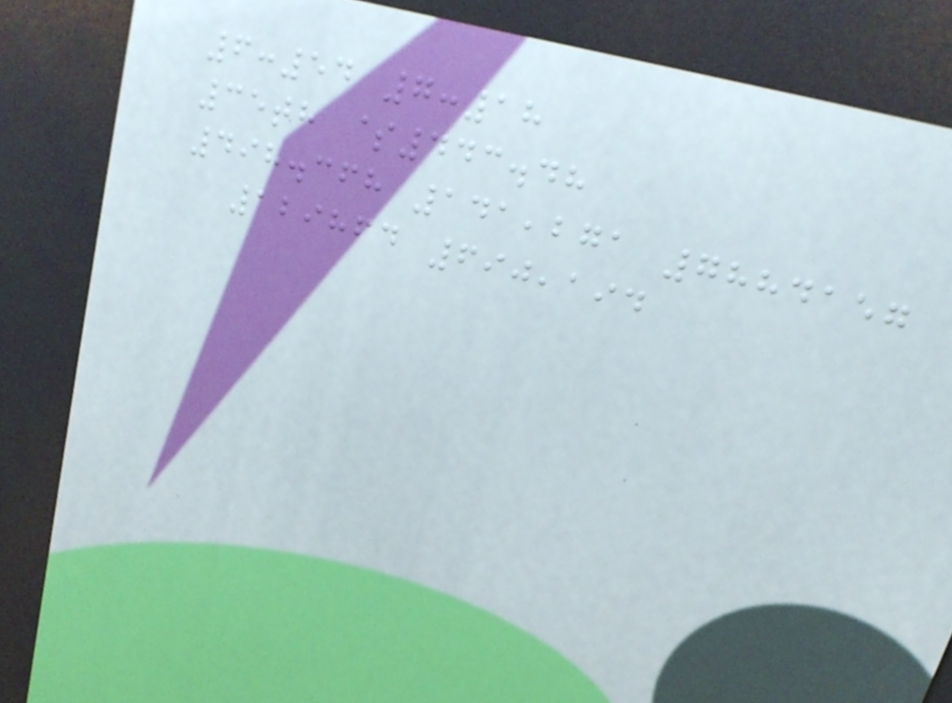6:54 7:18
35th $443.48
498.368 141,271 7884157
129864 690,194
